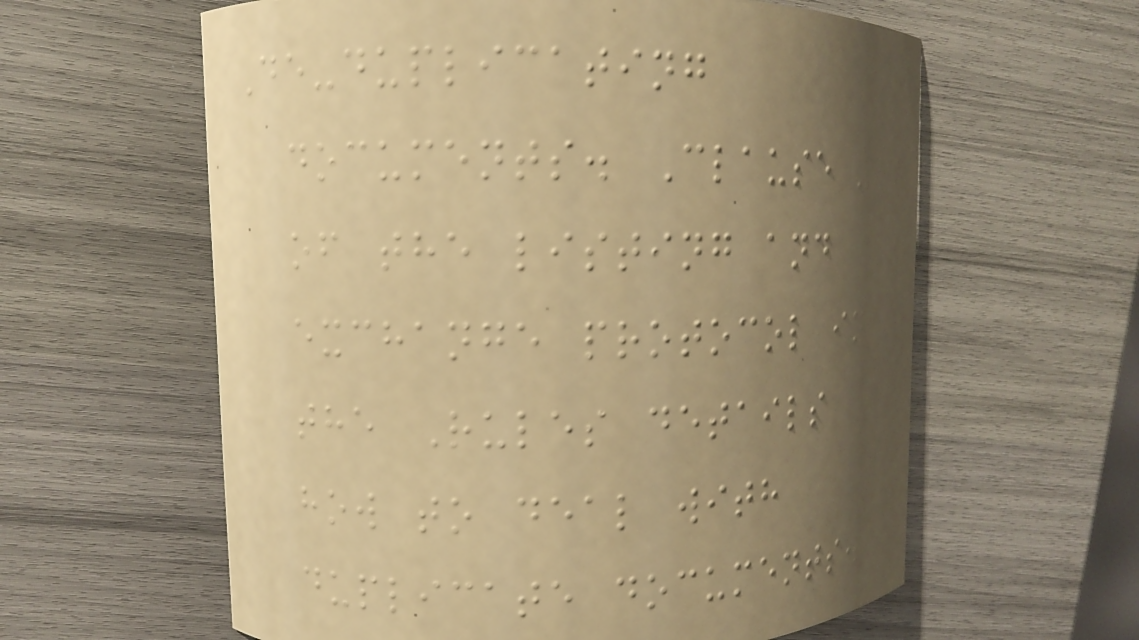De-duplicating
documents. Clause 8
of the listing and
exchange protocol in
the Rules details
how to deal with
duplicate documents.
